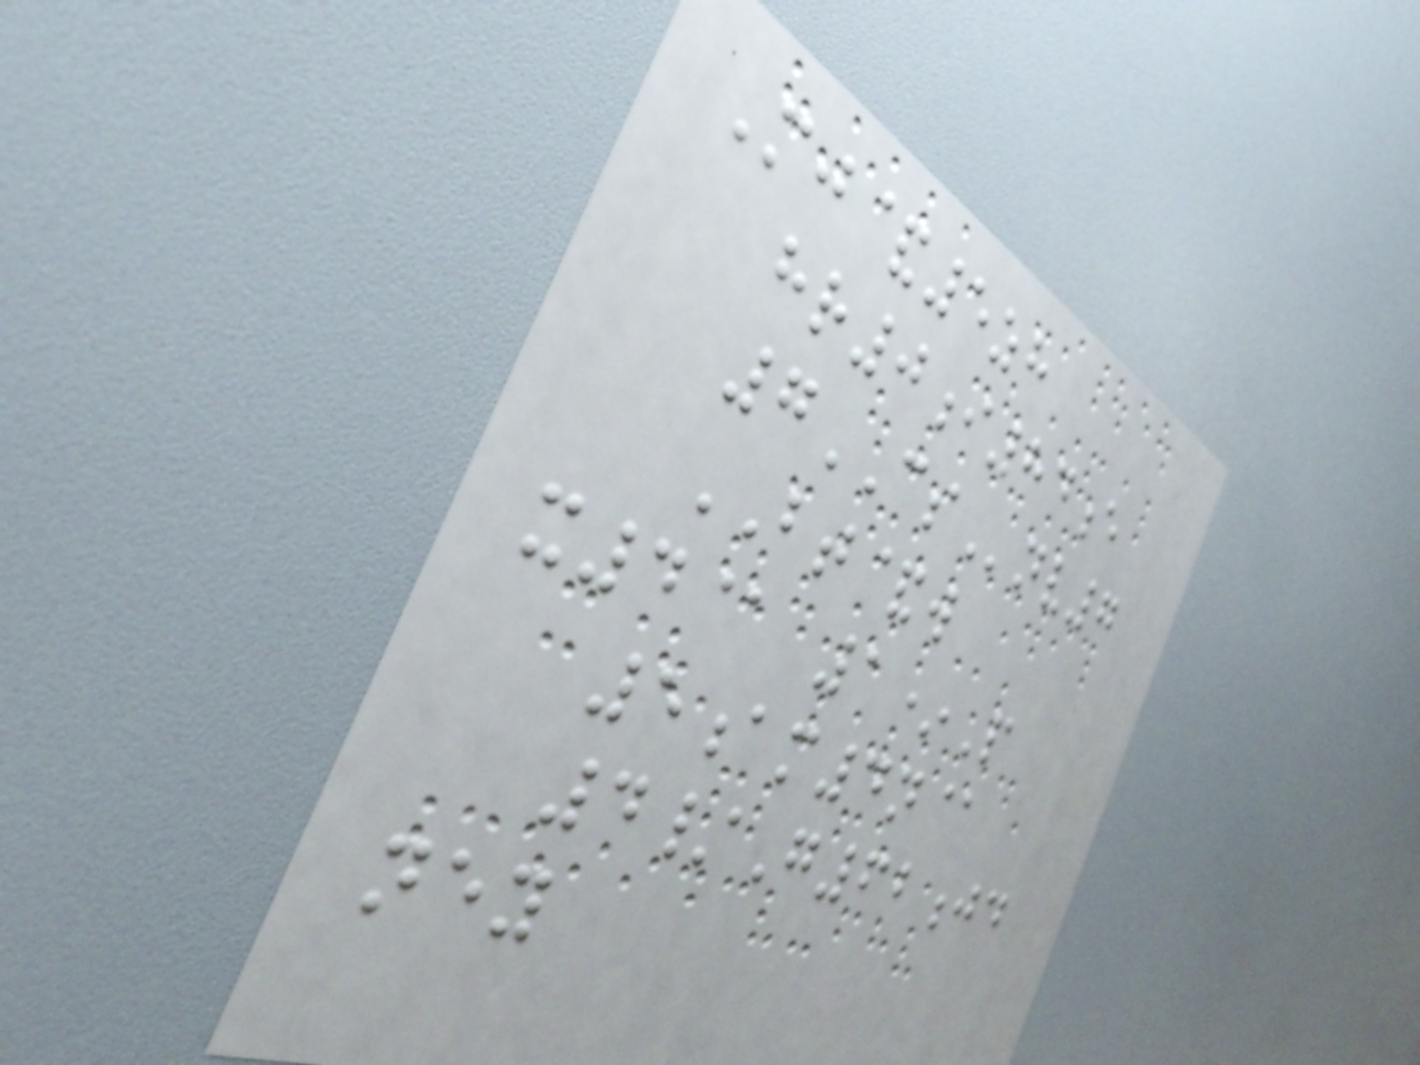Mj&5zh
hr0i84e
7CSnv7
BT&w
x4@ 1*P
5am4n@
4/G62jd
ney
